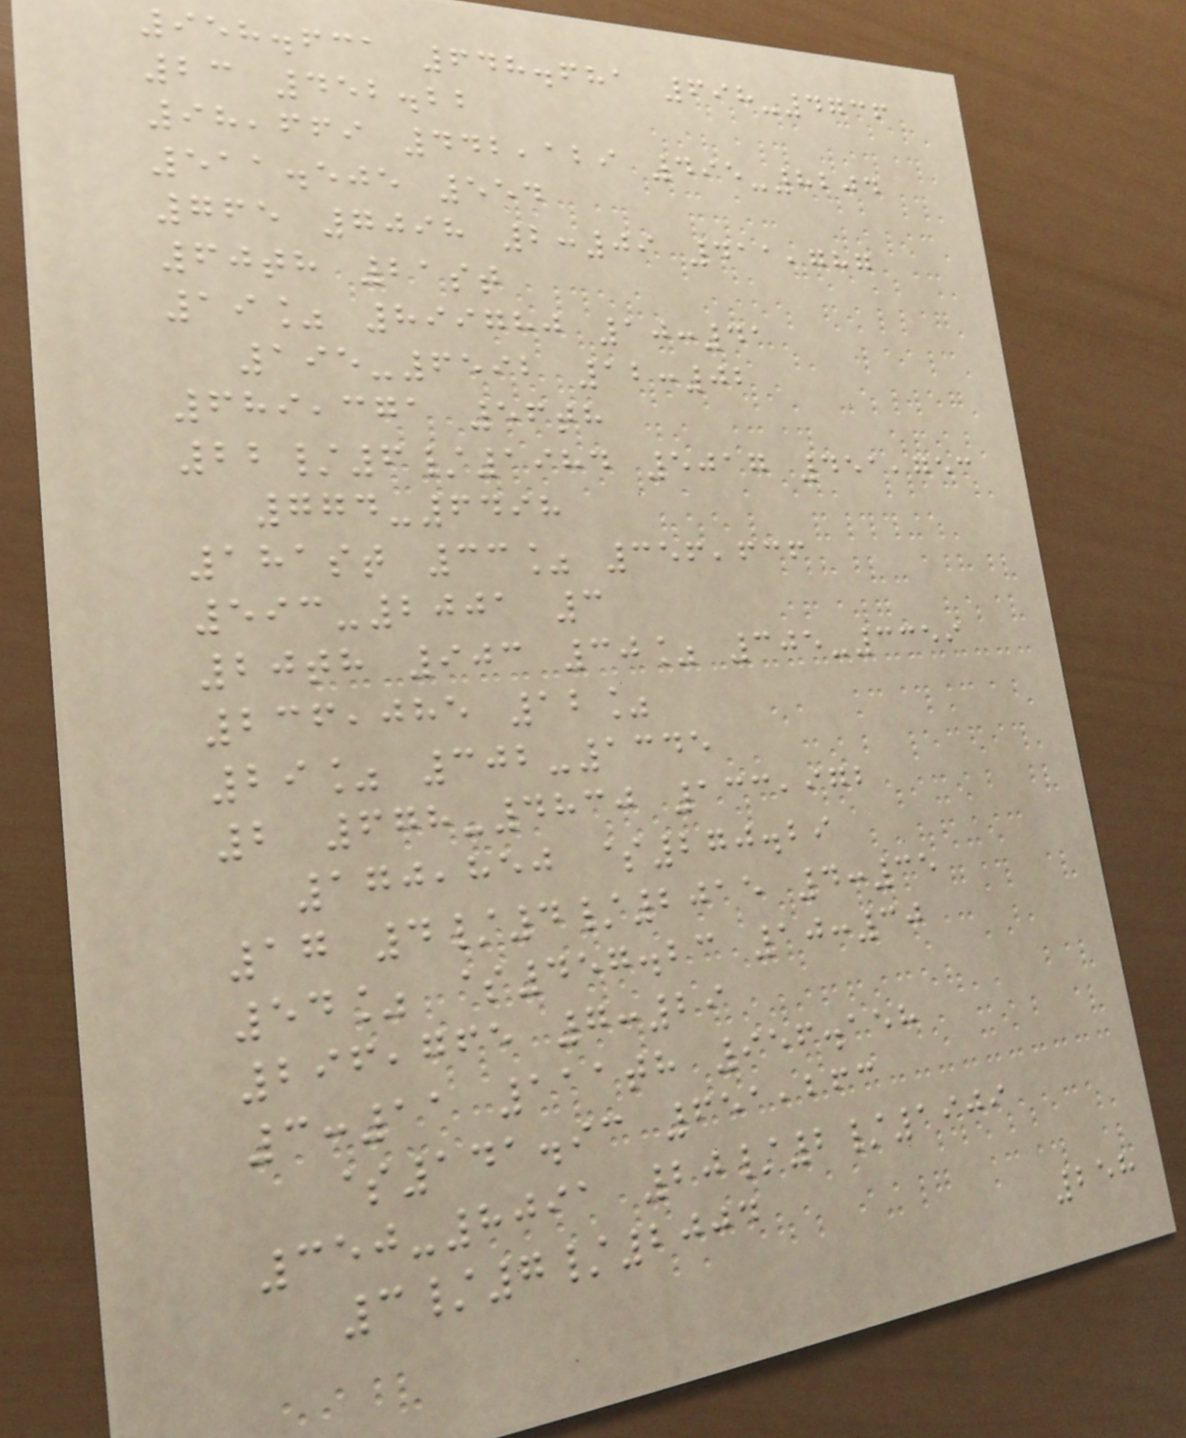958.631 648.681 698-4736
23 452.22
98,669 442,129 495-8204
511.505 554
765 7098 2:09 411,787
60th 21st
19% 899780 10:41
195-6592 12:02
689,371 56th
22/6/1984 5017 451,753
774-6498
181st 33% 356,636
593-2001 3
20th 903 30% 305-3359
236,085 12%
29% 302-1345
2 678-4830 133,972
170,850 $270.29
17 4/4/2015 4:35
54% $457.23 10:30
296,765 7:29
3:11 111th 956.158
$141.93 651,263
350-8091 20/2/1909
3/7/2004
258
